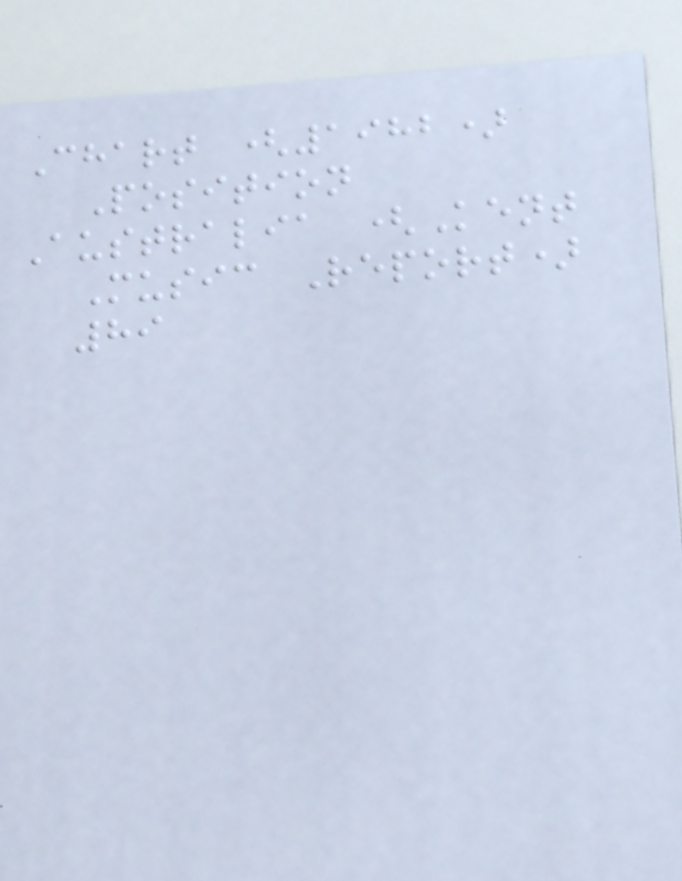Chart (1982)
Position
Australia (Kent
Music Report)
89
